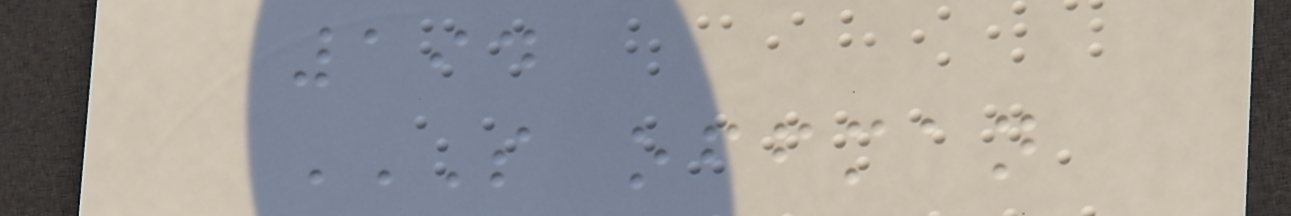194
S OFFMAN
